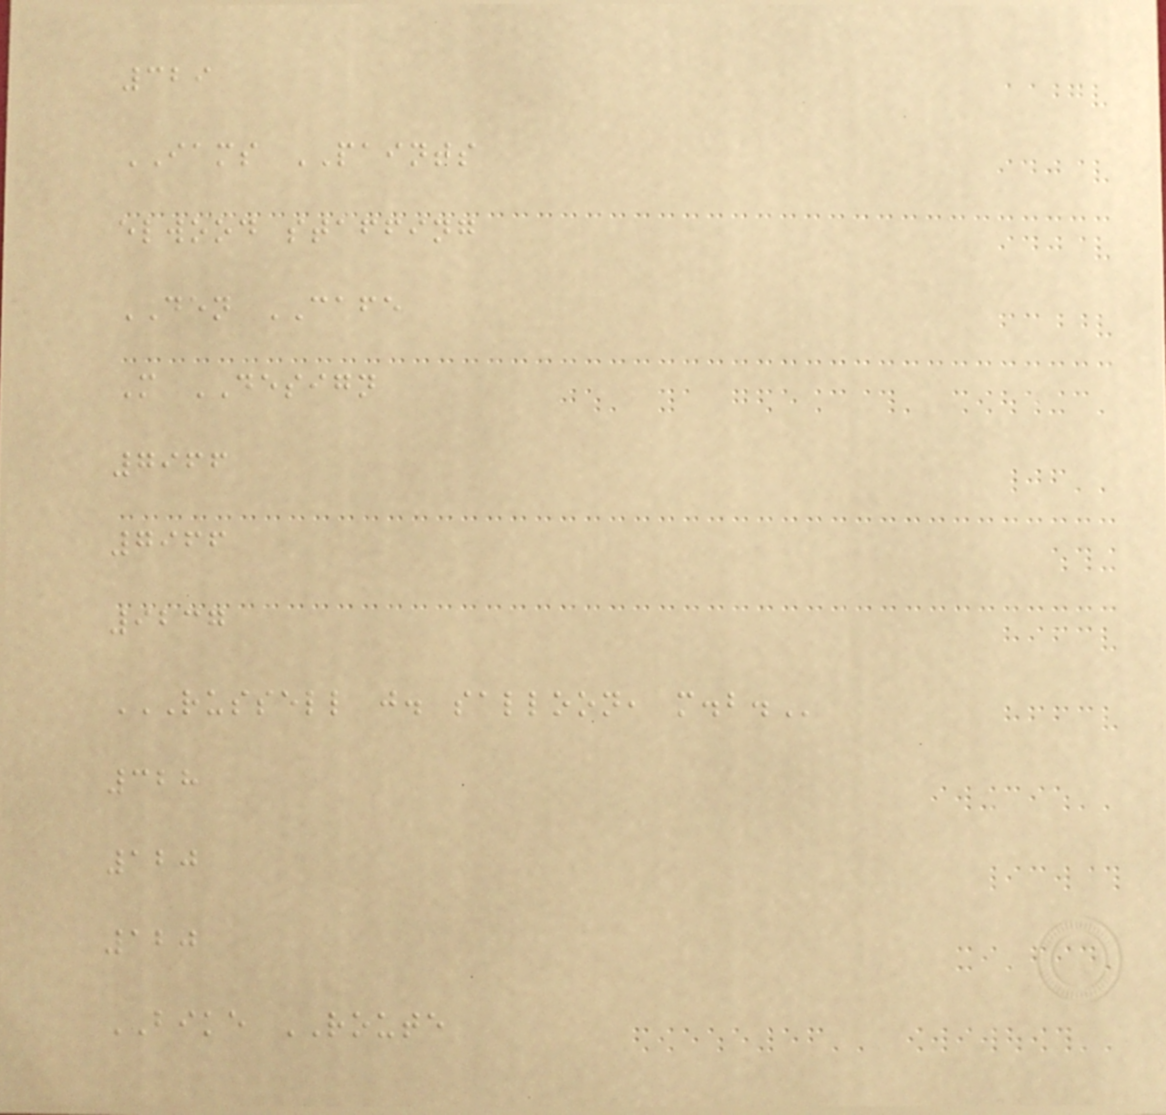329
IAMS PAINTS
elwood staffing
DEN CAFE
M DESIGN
7966
7966
9237
RUSSELL J. SALLOON, M.B.
328
120
120
BIKE ROUTE
